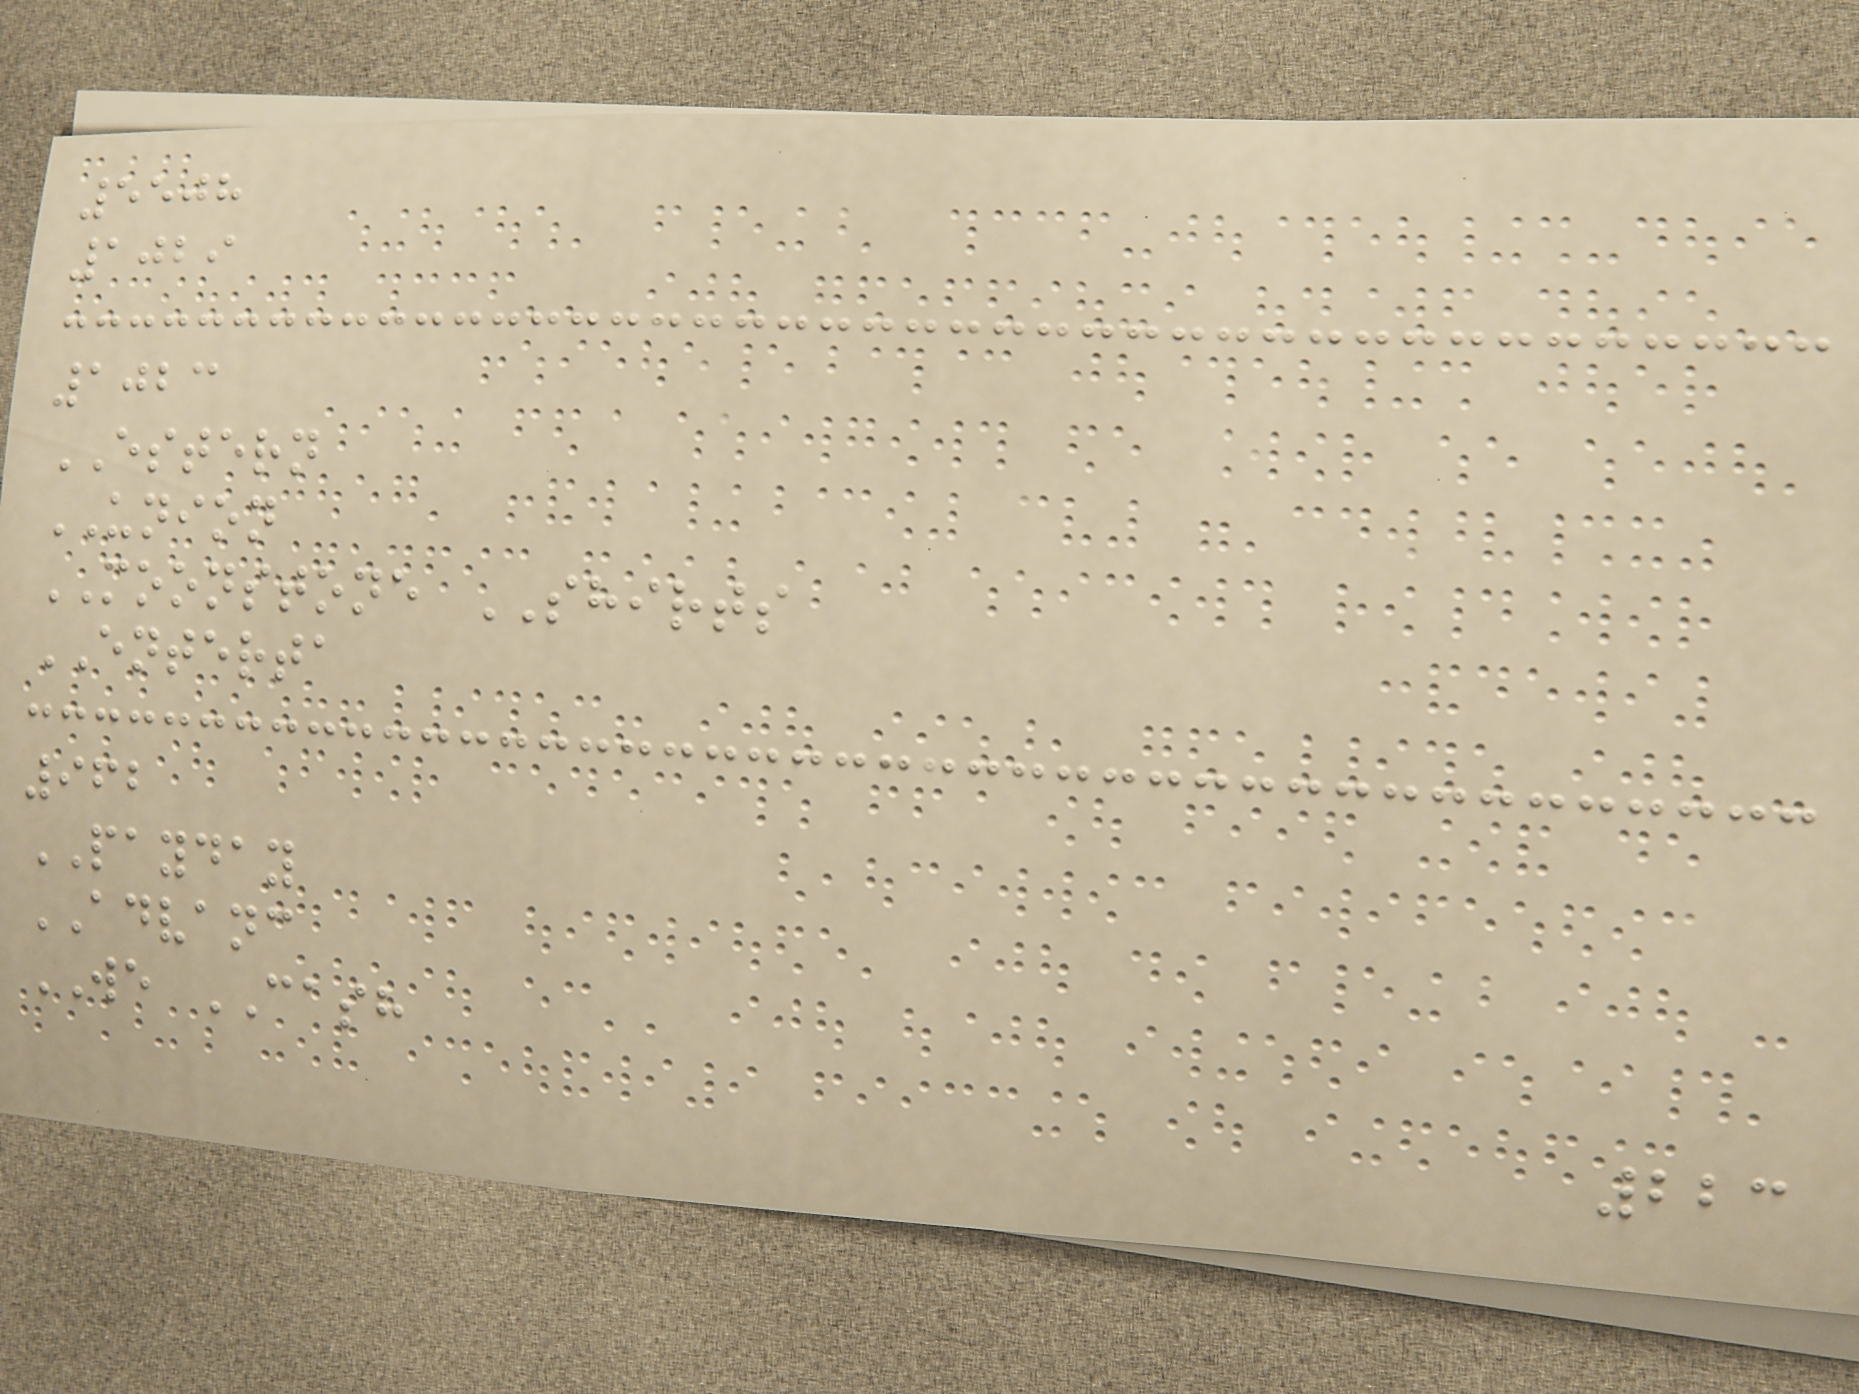5508
1029
1023
ESTERN
UNION
MOONSTONE SHIRTS
ENTERTA
962
PAYDAY
ADVANC
WE CASH
223
